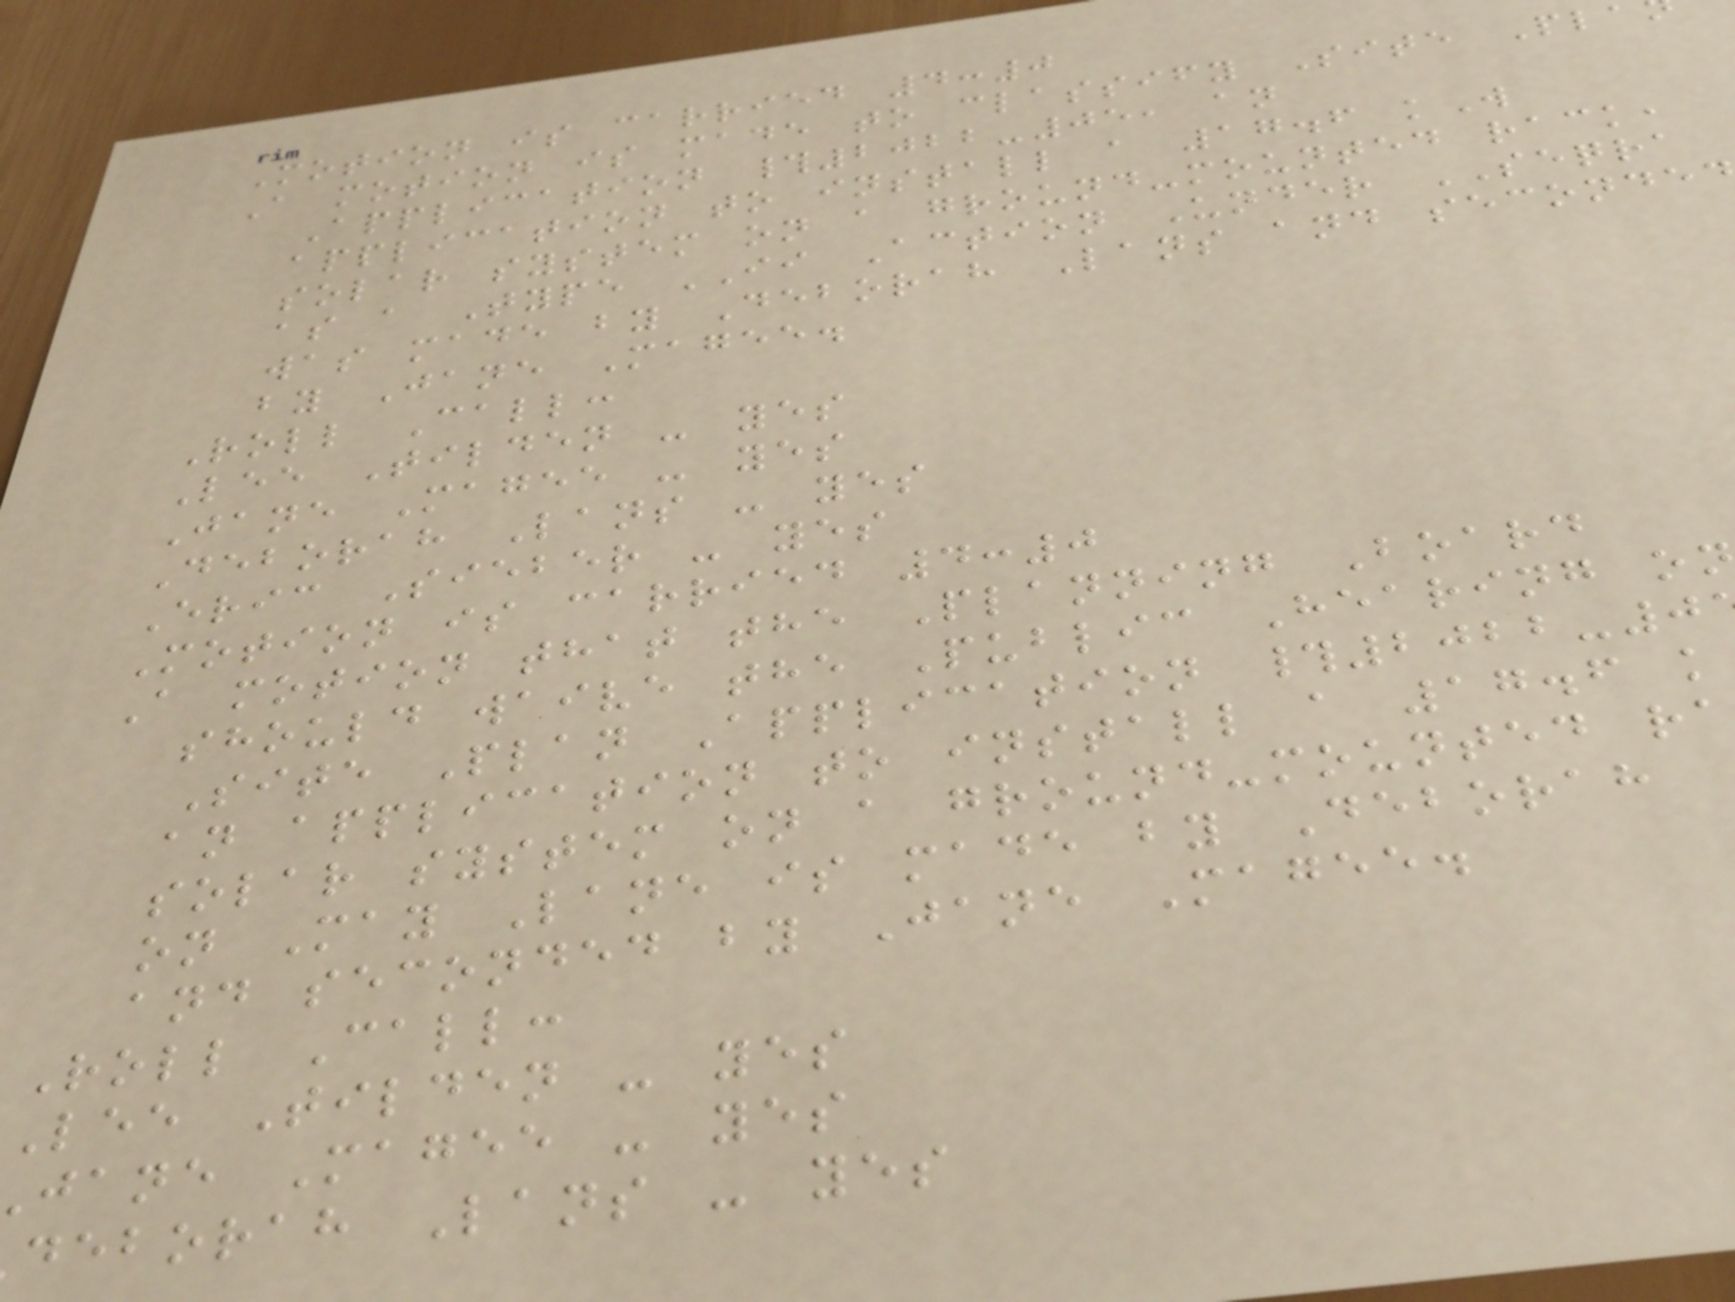Motion is carried 4:0
A motion is made to classify Site Pla
Application #2022-05, an
application to install a 17.6 kW
solar system on a ground-mounted rack,
as a Type II Action Under SEQRA
was made by Deborah Lans and seconde
by Jane Magee.
Roll Call:
Lee Tilden - yes
Jane Magee - yes
Deborah Lans - yes
Eric Sieber - yes
Motion is carried 4:0
A motion that the Planning Board
should waive the Public Hearing on
Site Plan Application #2022-0
an application to install a 17.6 k
solar system on a ground-mounted ra
on May Lane is made by Deborah
and seconded by Jane Magee.
Roll Call:
Lee Tilden - yes
jane Magee - yes
deborah Lans - yes
